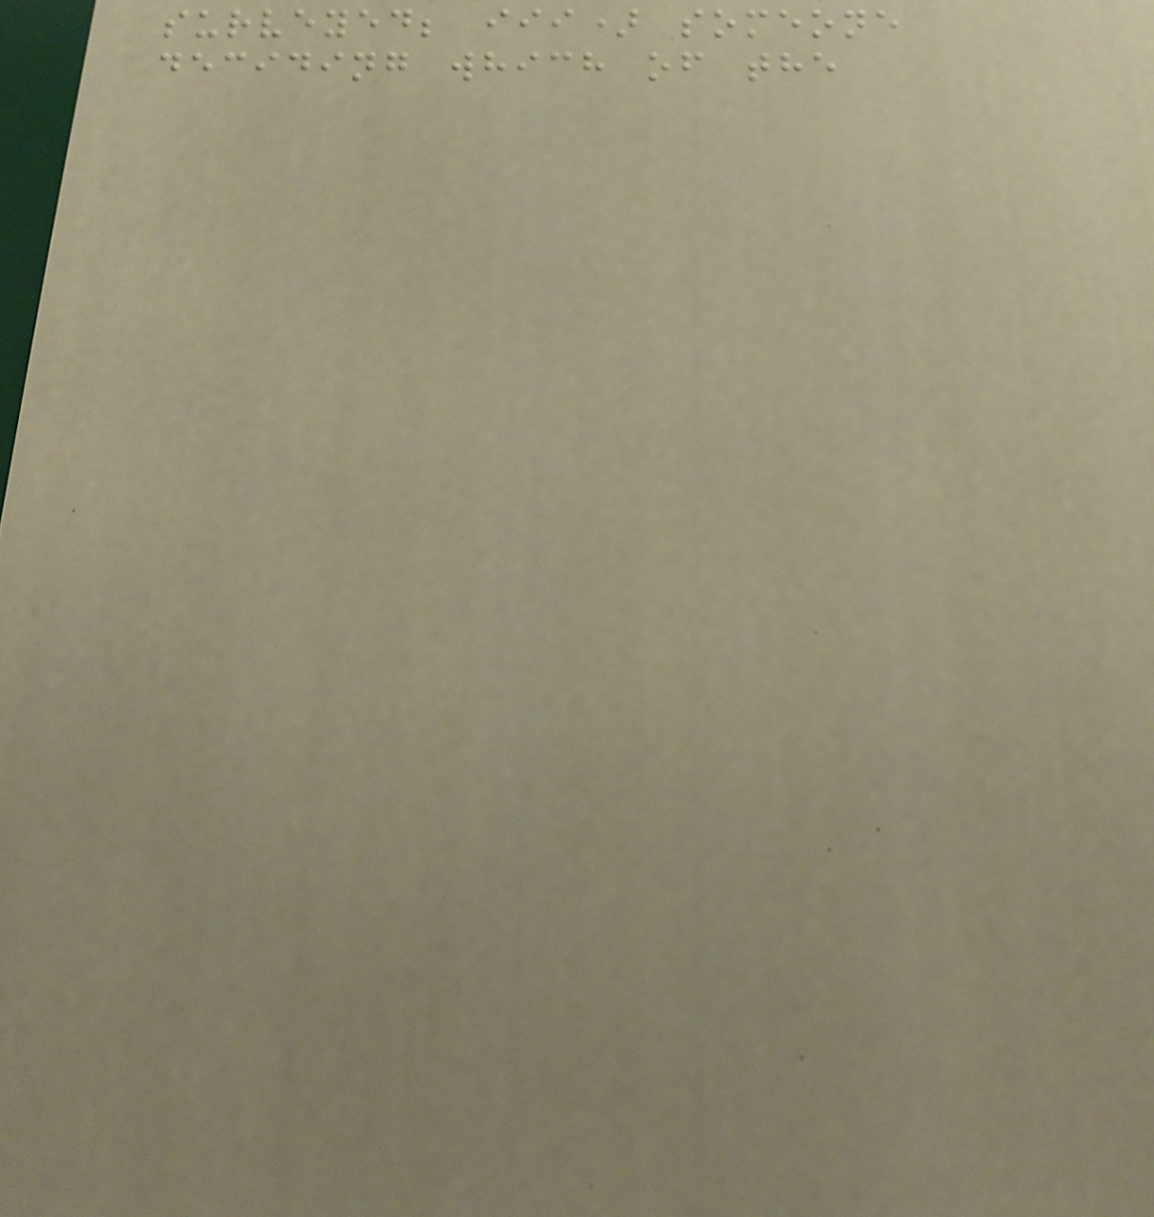surveyed; iii) someone
deciding which of the
